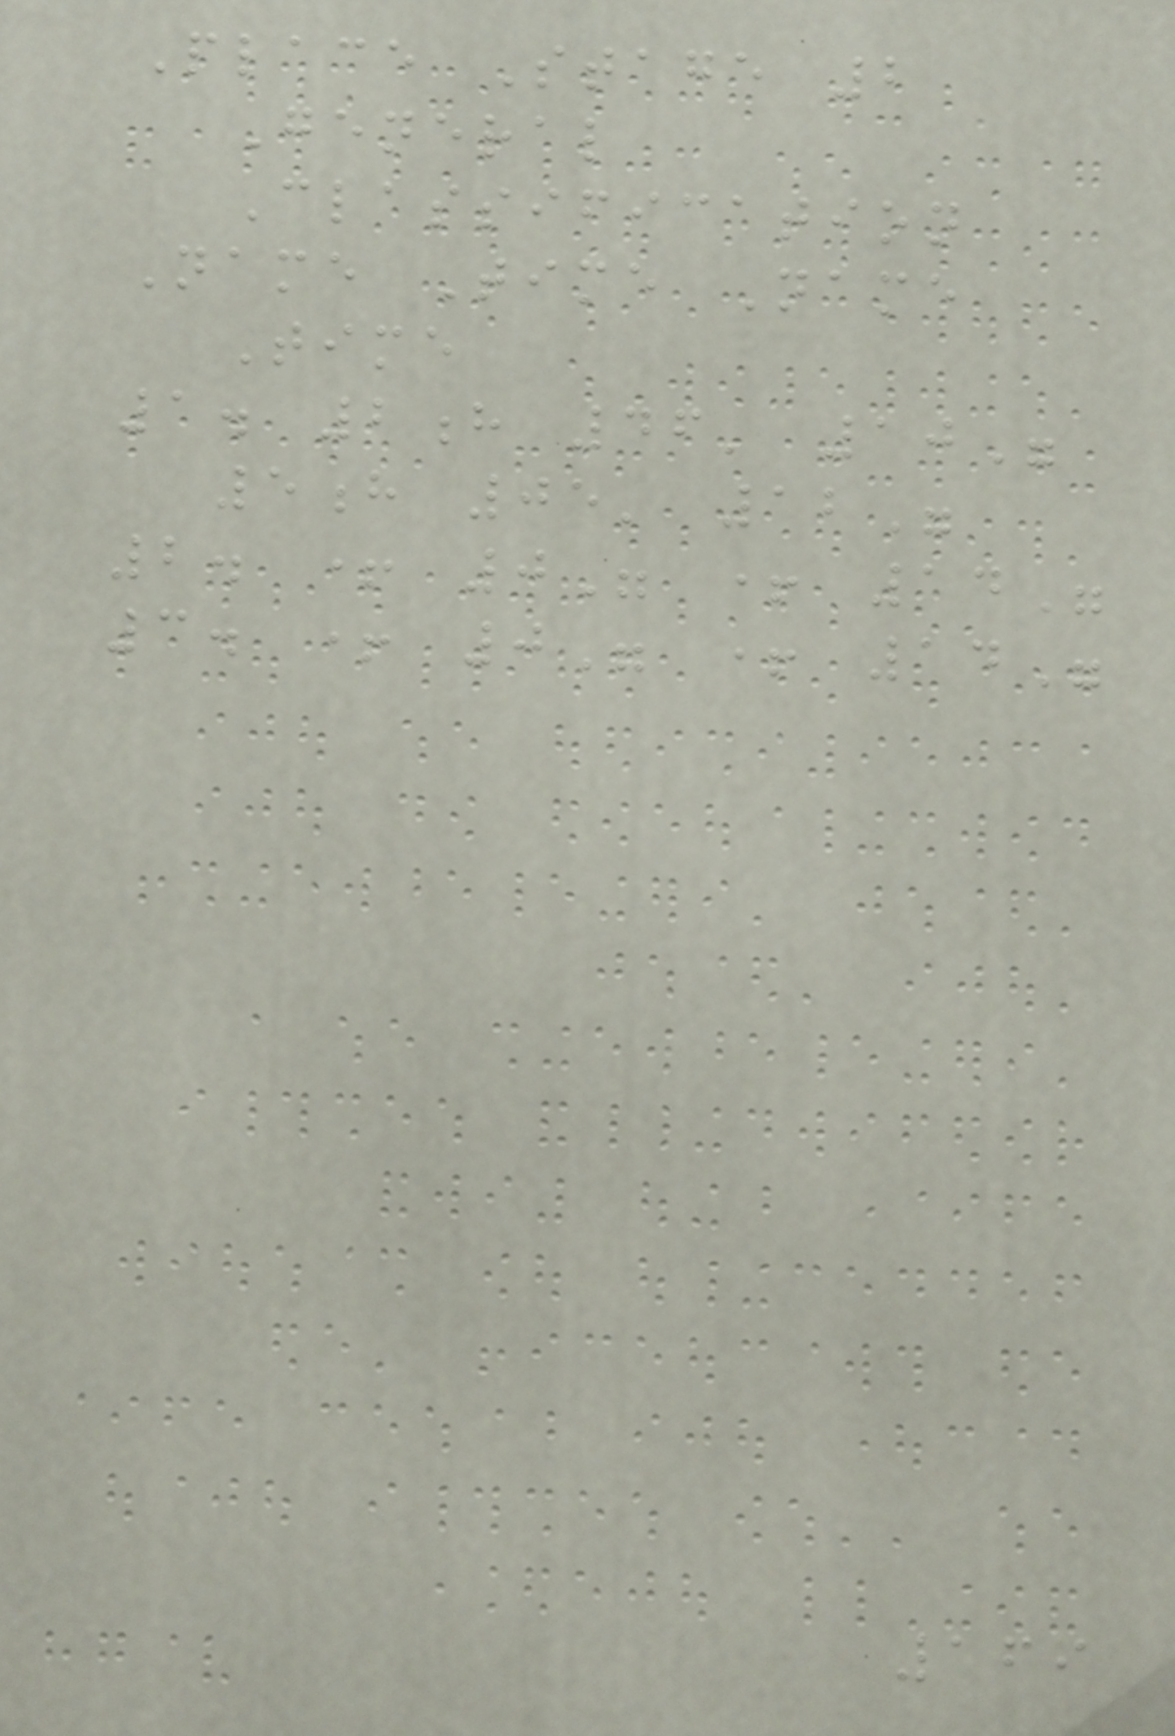Place Stage 2
General
Classification
Name Time Name
Time
1. 2h 46' 10"
5h 05' 12"
2. + 0" + 14"
3. + 0" + 14"
169
